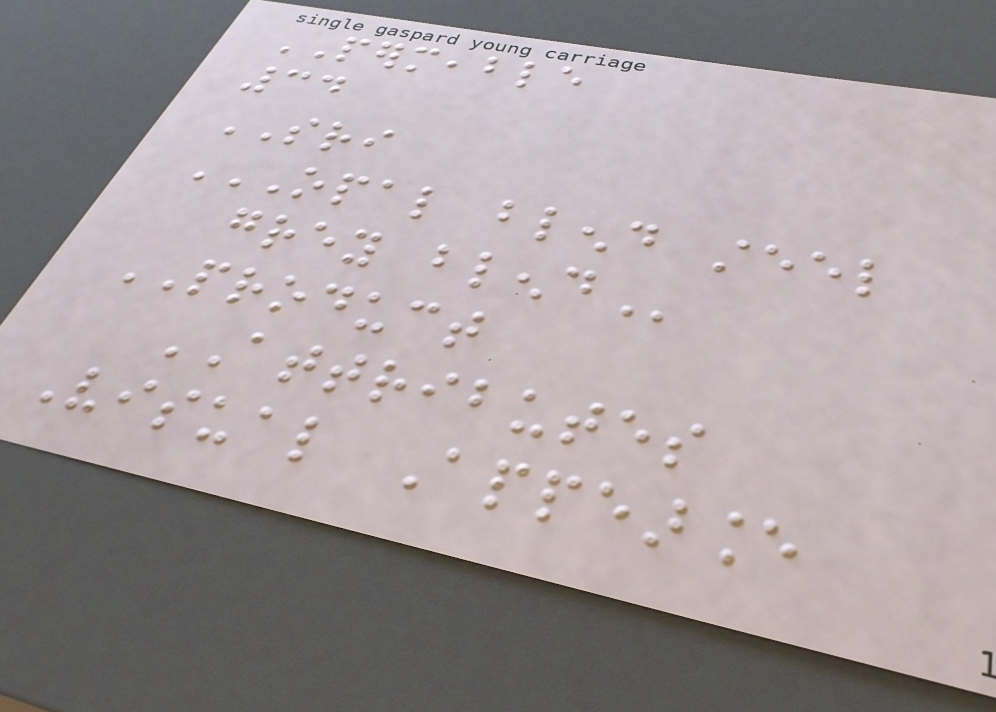PERMEABLE
34
SRI
OPAL BLEND STEEL
GREY BLEND
PRODUCT
ATTRIBUTES
Visual Appearance
